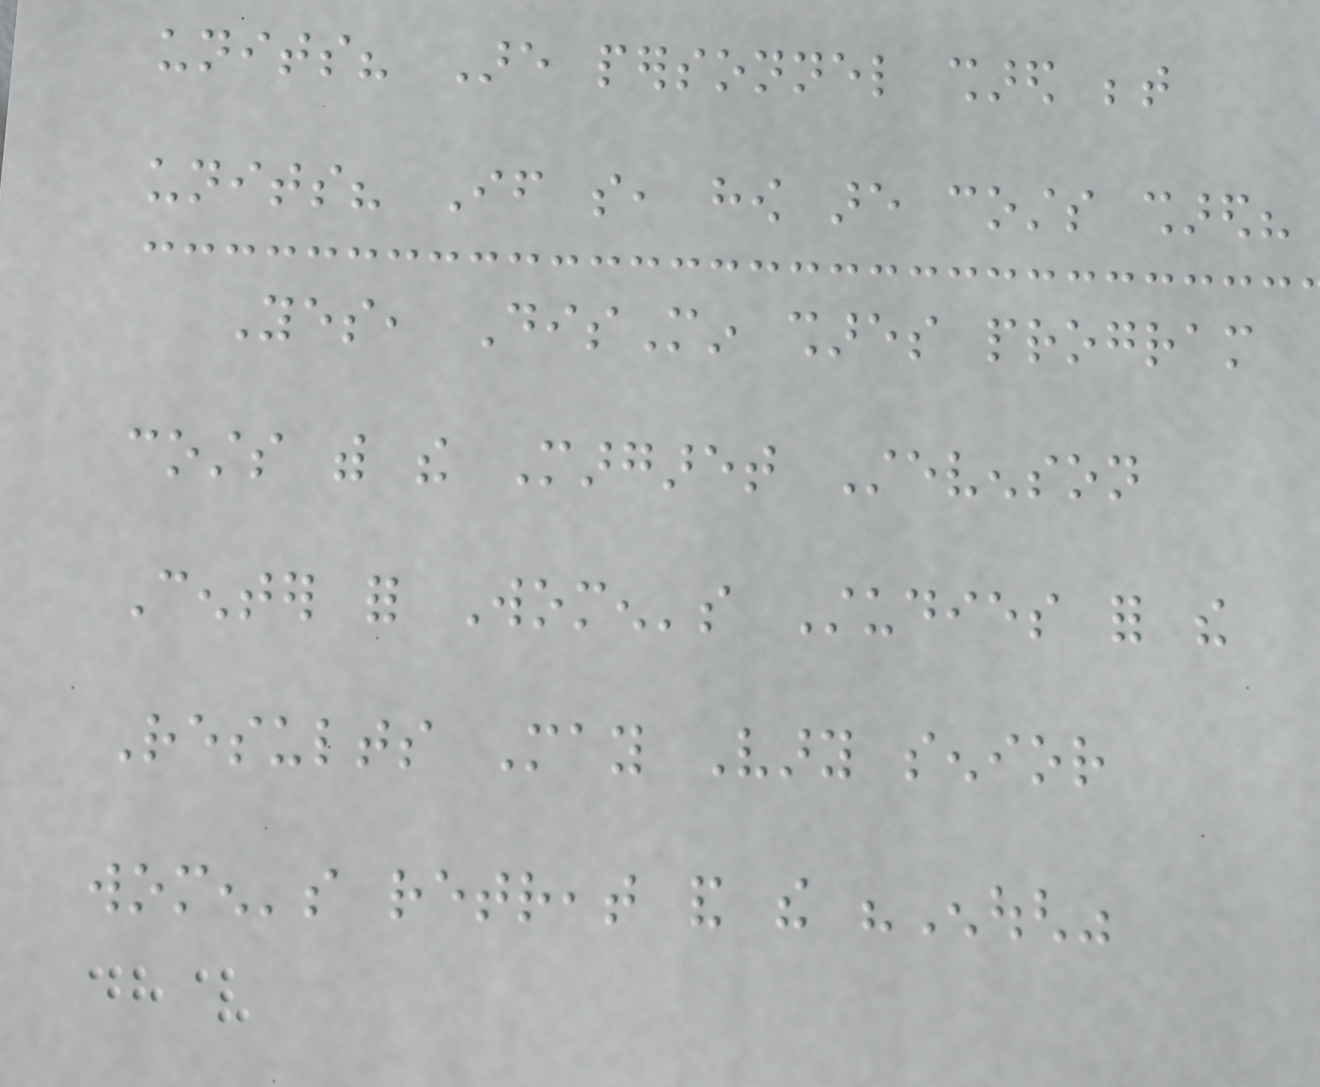units? Are personnel shared between
units? If so, how are costs shared?
Yes, DisMin shares program
costs with the Margaret Stevenson
Center for Women's Studies for the
Results May Vary senior
women's retreat and the "Enough"
